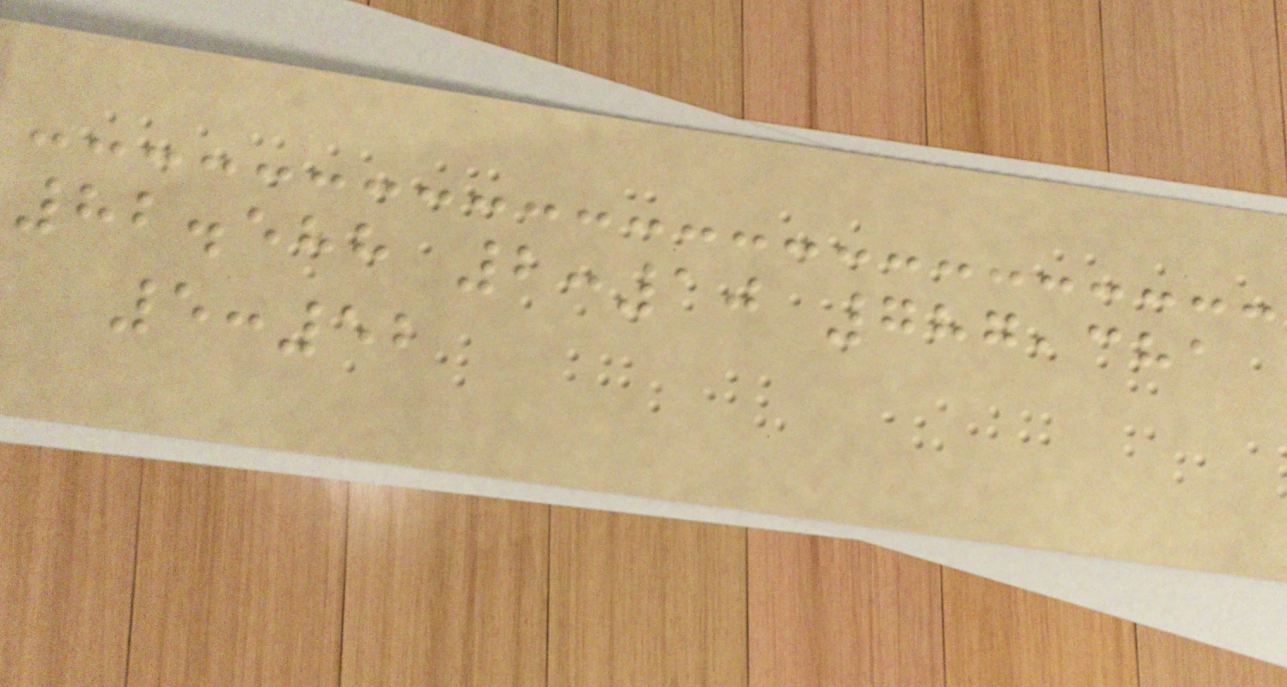82.588 2:10 787,381
5:52
